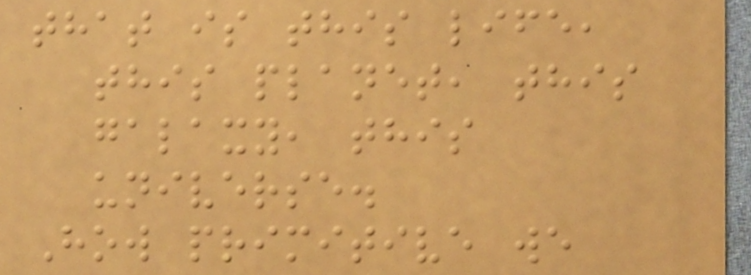that is this life,
this planet, this
galaxy, this
universe.
How primitive we
